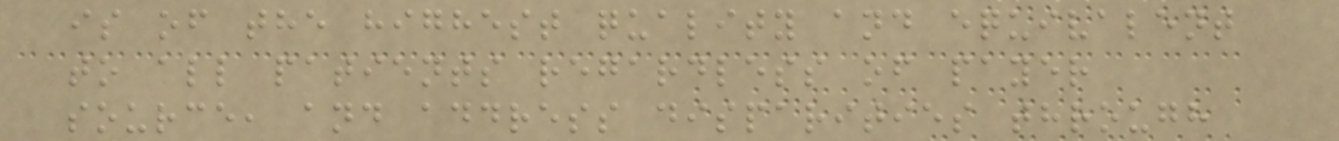is of the highest quality and equivalent
to all patients regardless of payer
source, and address disparities through
